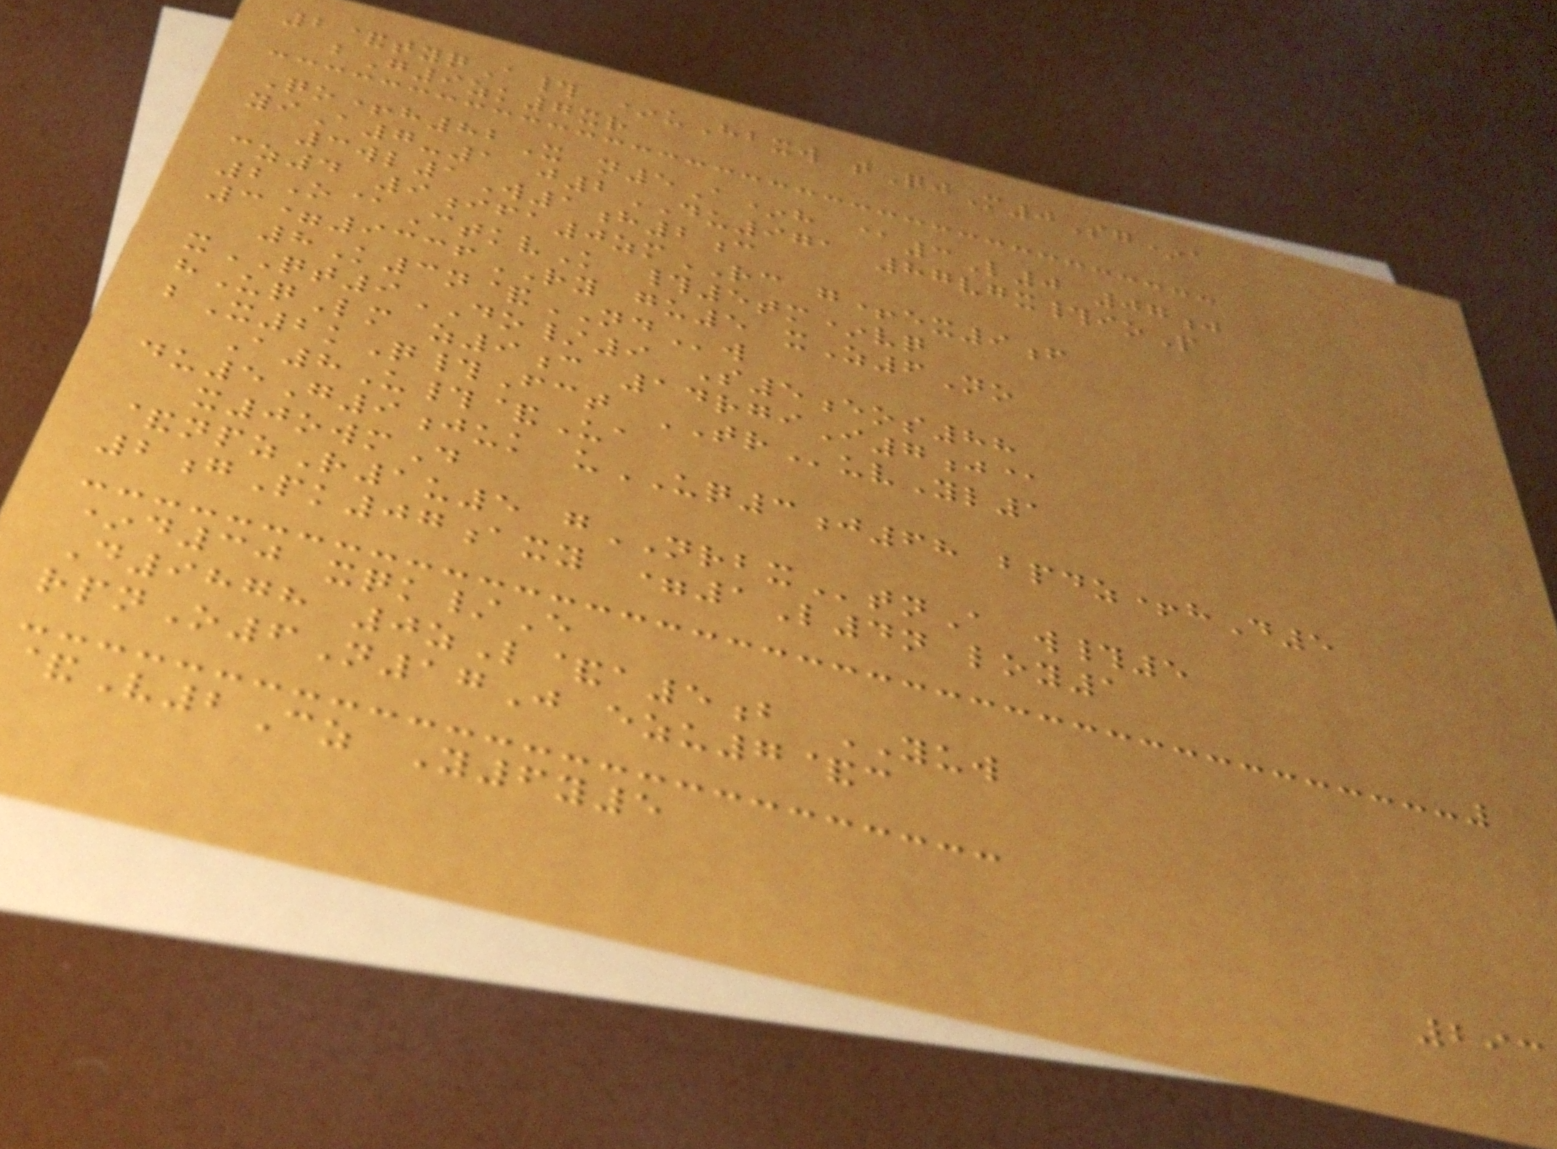2&tyqA# *uHbxw tQjM0Sg*a
bG9zk7xr
Qo+h82X n5A*h @3L0 07j
yiA7-1 j2DU971 87vgx#ioP
3wl1W1h2c
cz4 9ifa0zmRC g+ex9f
2O@CtkvK #5tm*vq
3=9336RY gu5 xZ6No
8K3n&NDw
xQT9DO/9 S5eos88
hUqLm z9c 14rgiI7j@
bX2kQ#Fct TRuvYl1
A8U#&Ua
du5G9juk uUQ3j68 bpdz+hD5
x0owmD
&npzR1u5 gNRBXtnA w#5
2gPk07axy =1L4n loy1
*d30 xqk/E
D9878 0zL&a5b YUW
rpnO6N17J ezu7&c
&V2Cz Y6y5
293
